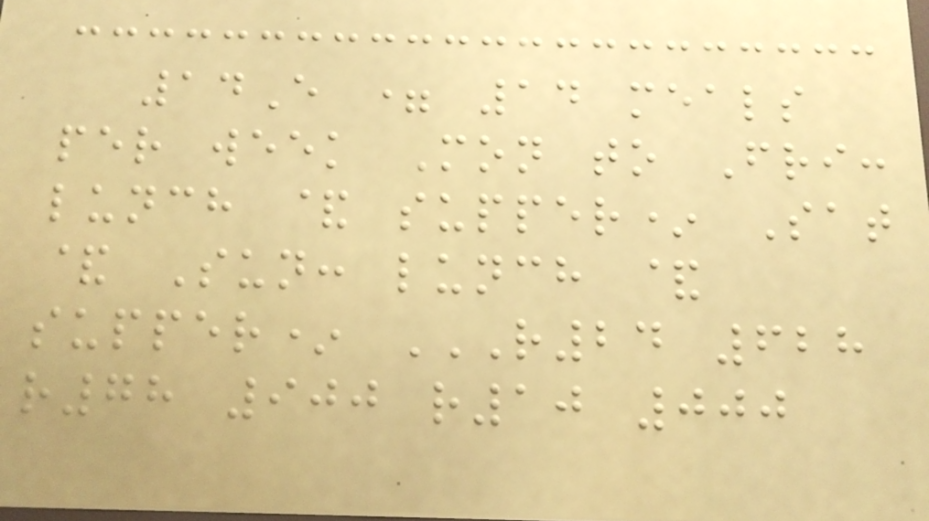14E = 14 meals
per week Mon to Fri:
lunch & supper* Sat
& Sun: lunch &
supper* R24 628
R78 900 R10 000
